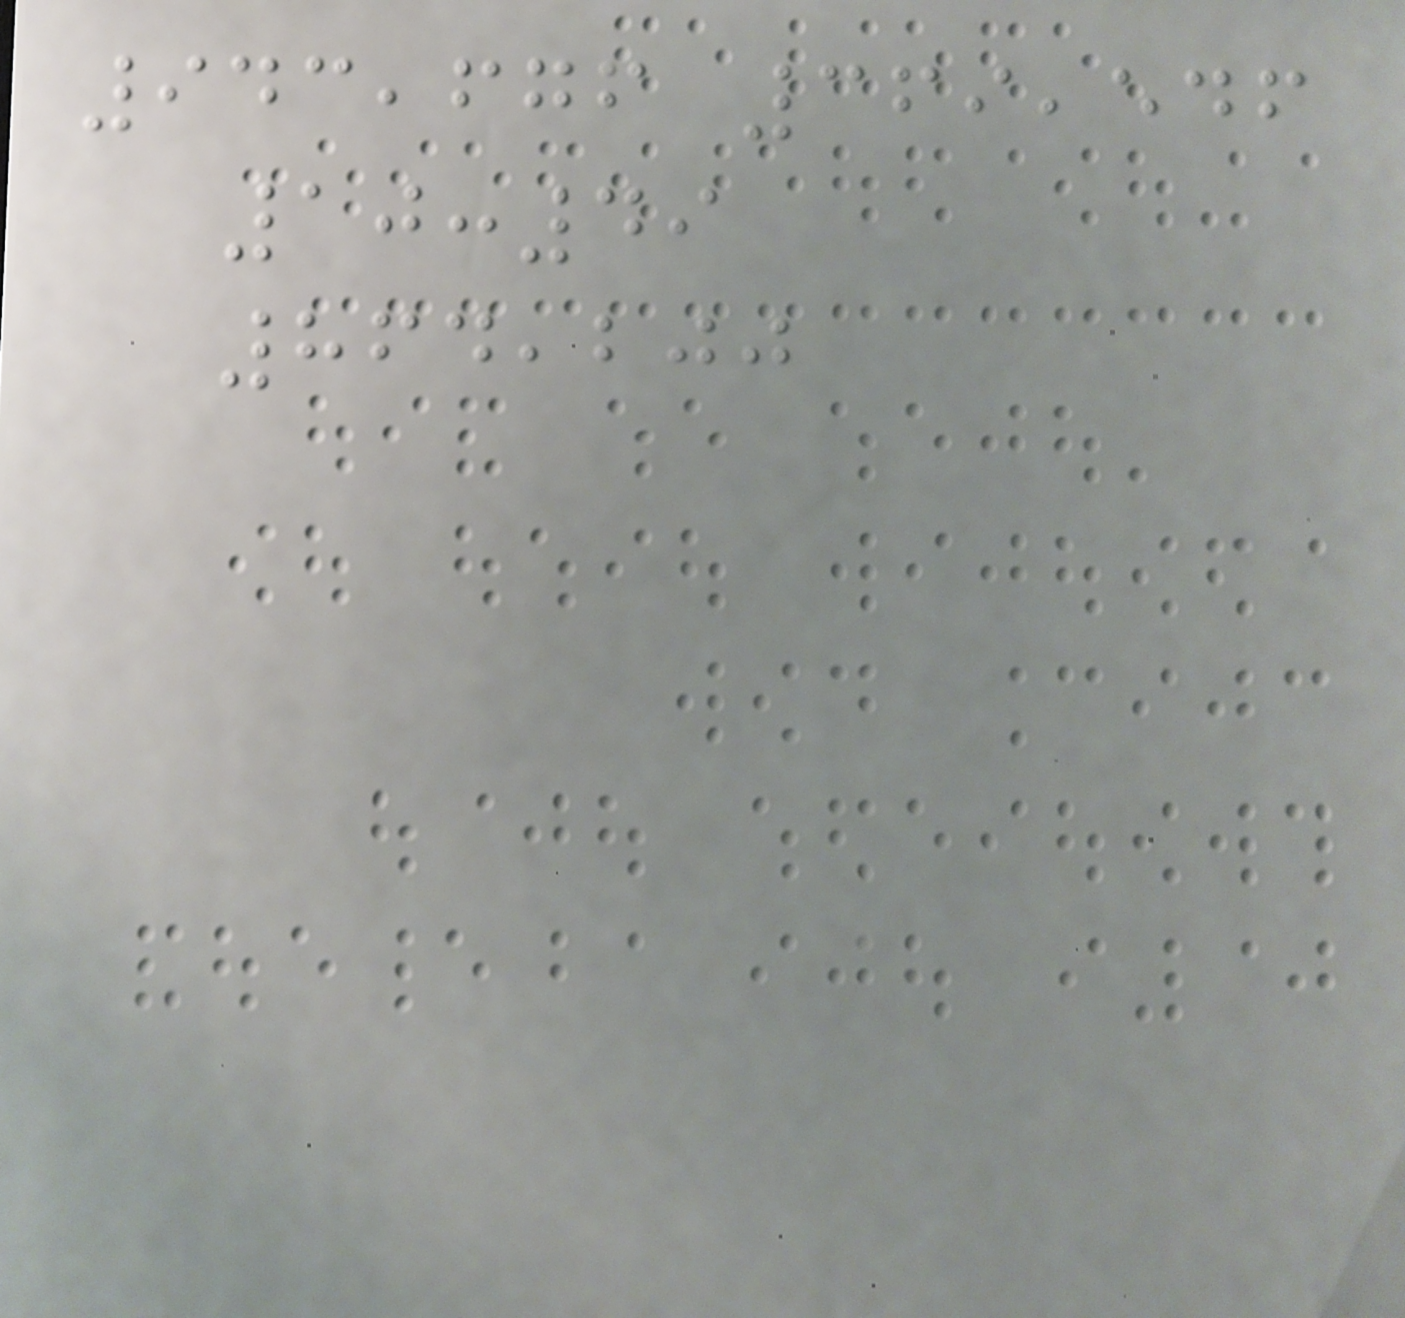943,676 369,546
10:49
864,200
